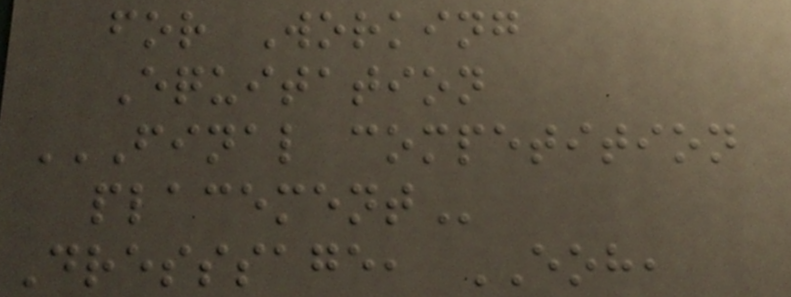for Working
Equitation
FINAL COMPETITION
PLACEMENT
Dresssage, EOH,
